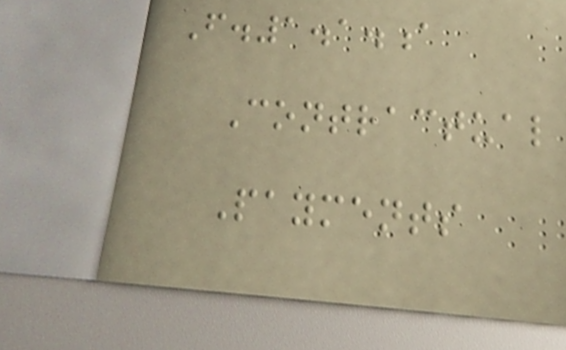F.1.1.a
Contractual
Payments
